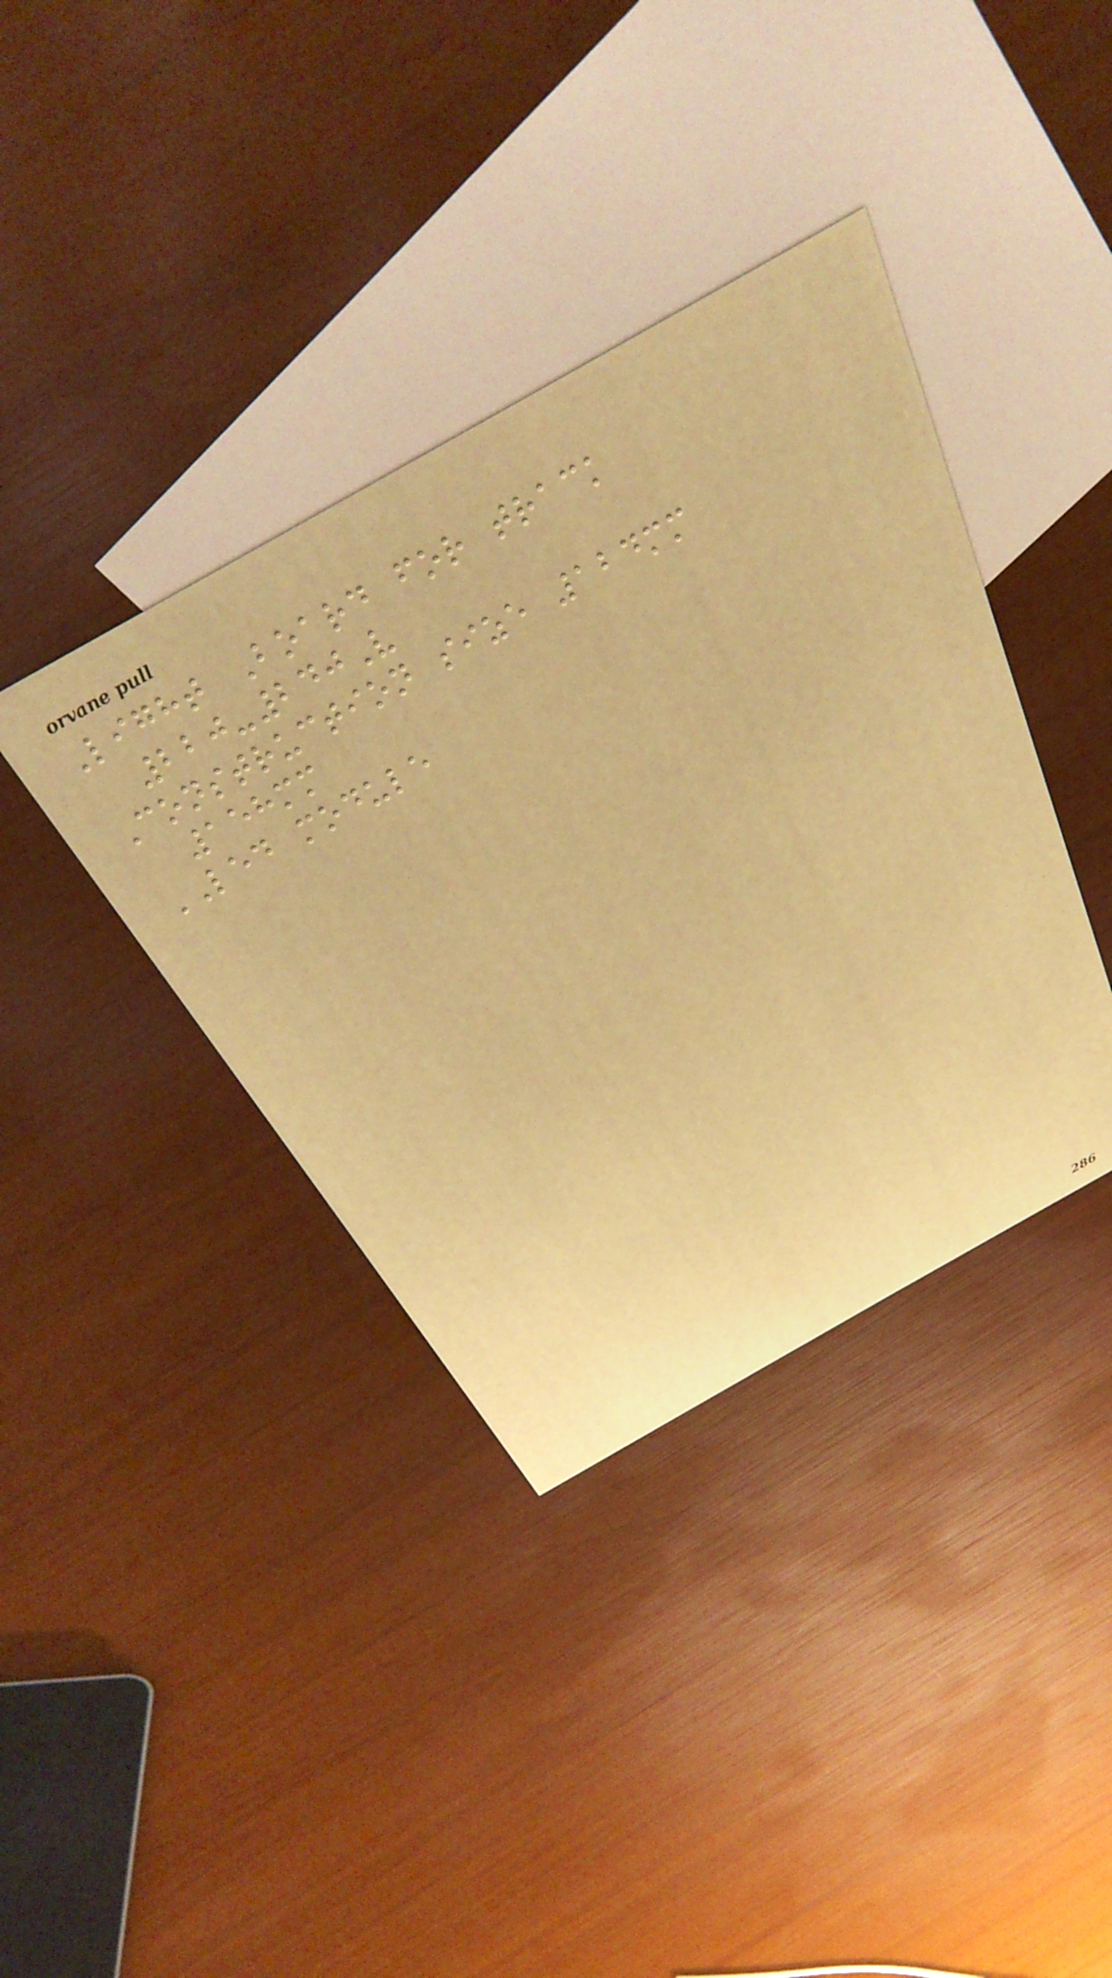Light Board for track
220-240V
Construction size 124mm
158mm
LED module
